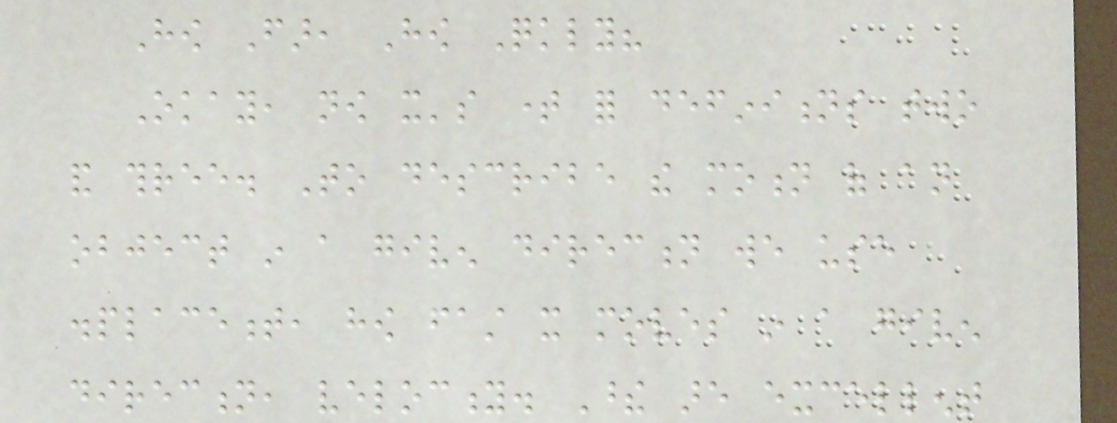How Far, How Quickly?
Okay, now it's time for definitions two
and three. To describe the motion of an
object in a given direction we use
displacement, how fast it moves in a given
direction, velocity. These are excellent
